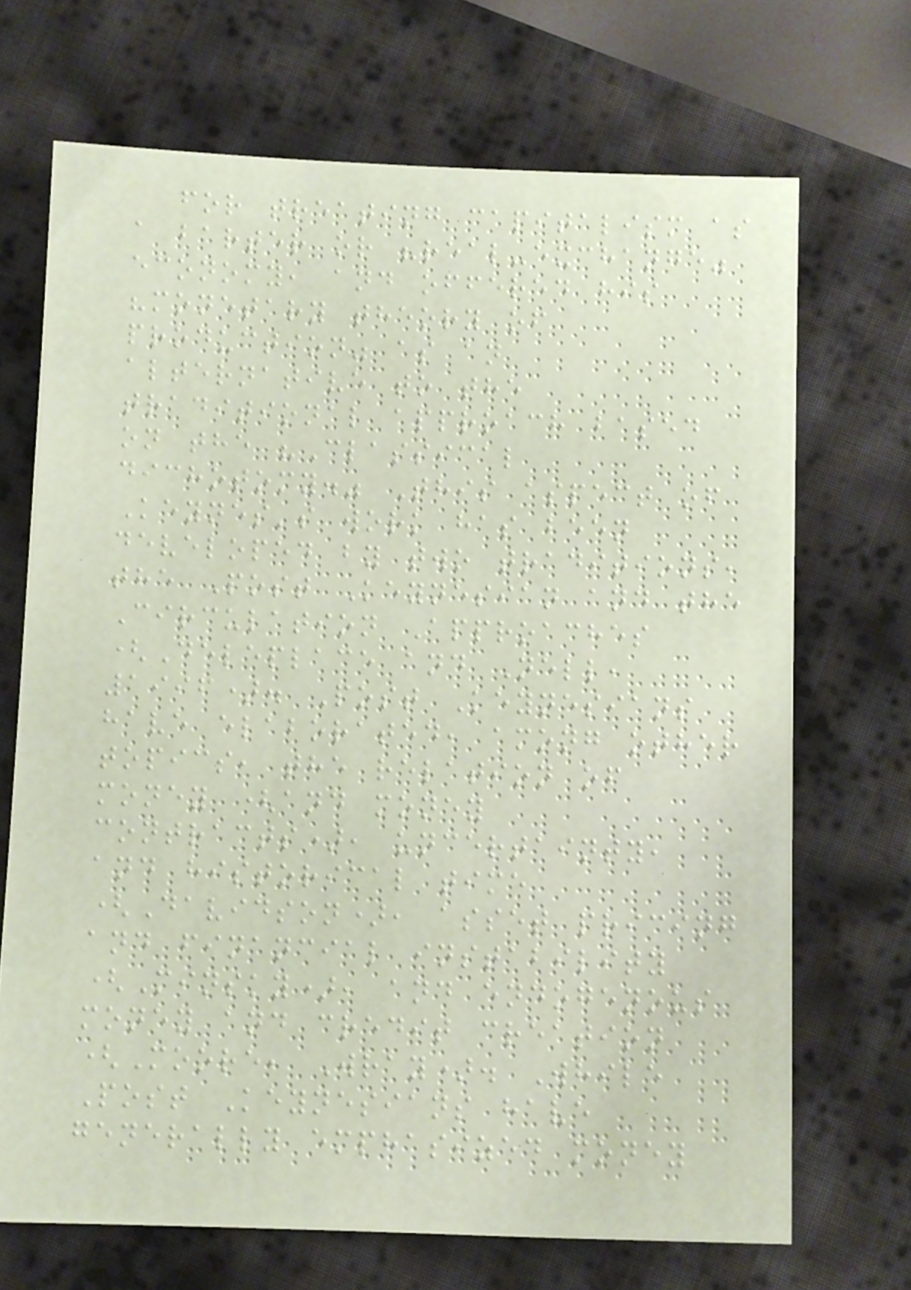for treating capitalism as
a barter or "real-exchange"
economy, and offered his
"monetary theory of
production" as an
alternative to the
traditional approach based
on the "Classical
dichotomy." This aspect of
Keynes's work has been
developed by two traditions,
the Post Keynesian and the
Circulation Approaches
(Deleplace and Nell,
1996). Post Keynesians
have elaborated, among other
topics, the relation of
money (and money
contracts), uncertainty,
and historical time
(Davidson), asset pricing
and financial instability
(Minsky), and endogenous
money and credit creation
(Moore, Wray). While
Post Keynesians have
generally emphasized money
